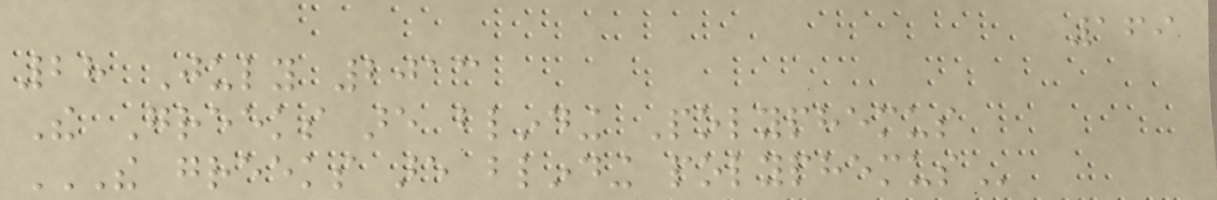169
28 July 2013
The Greeks are blinding Polyphemus
THE GREEKS ARE BLINDING POLYPHEMUS
